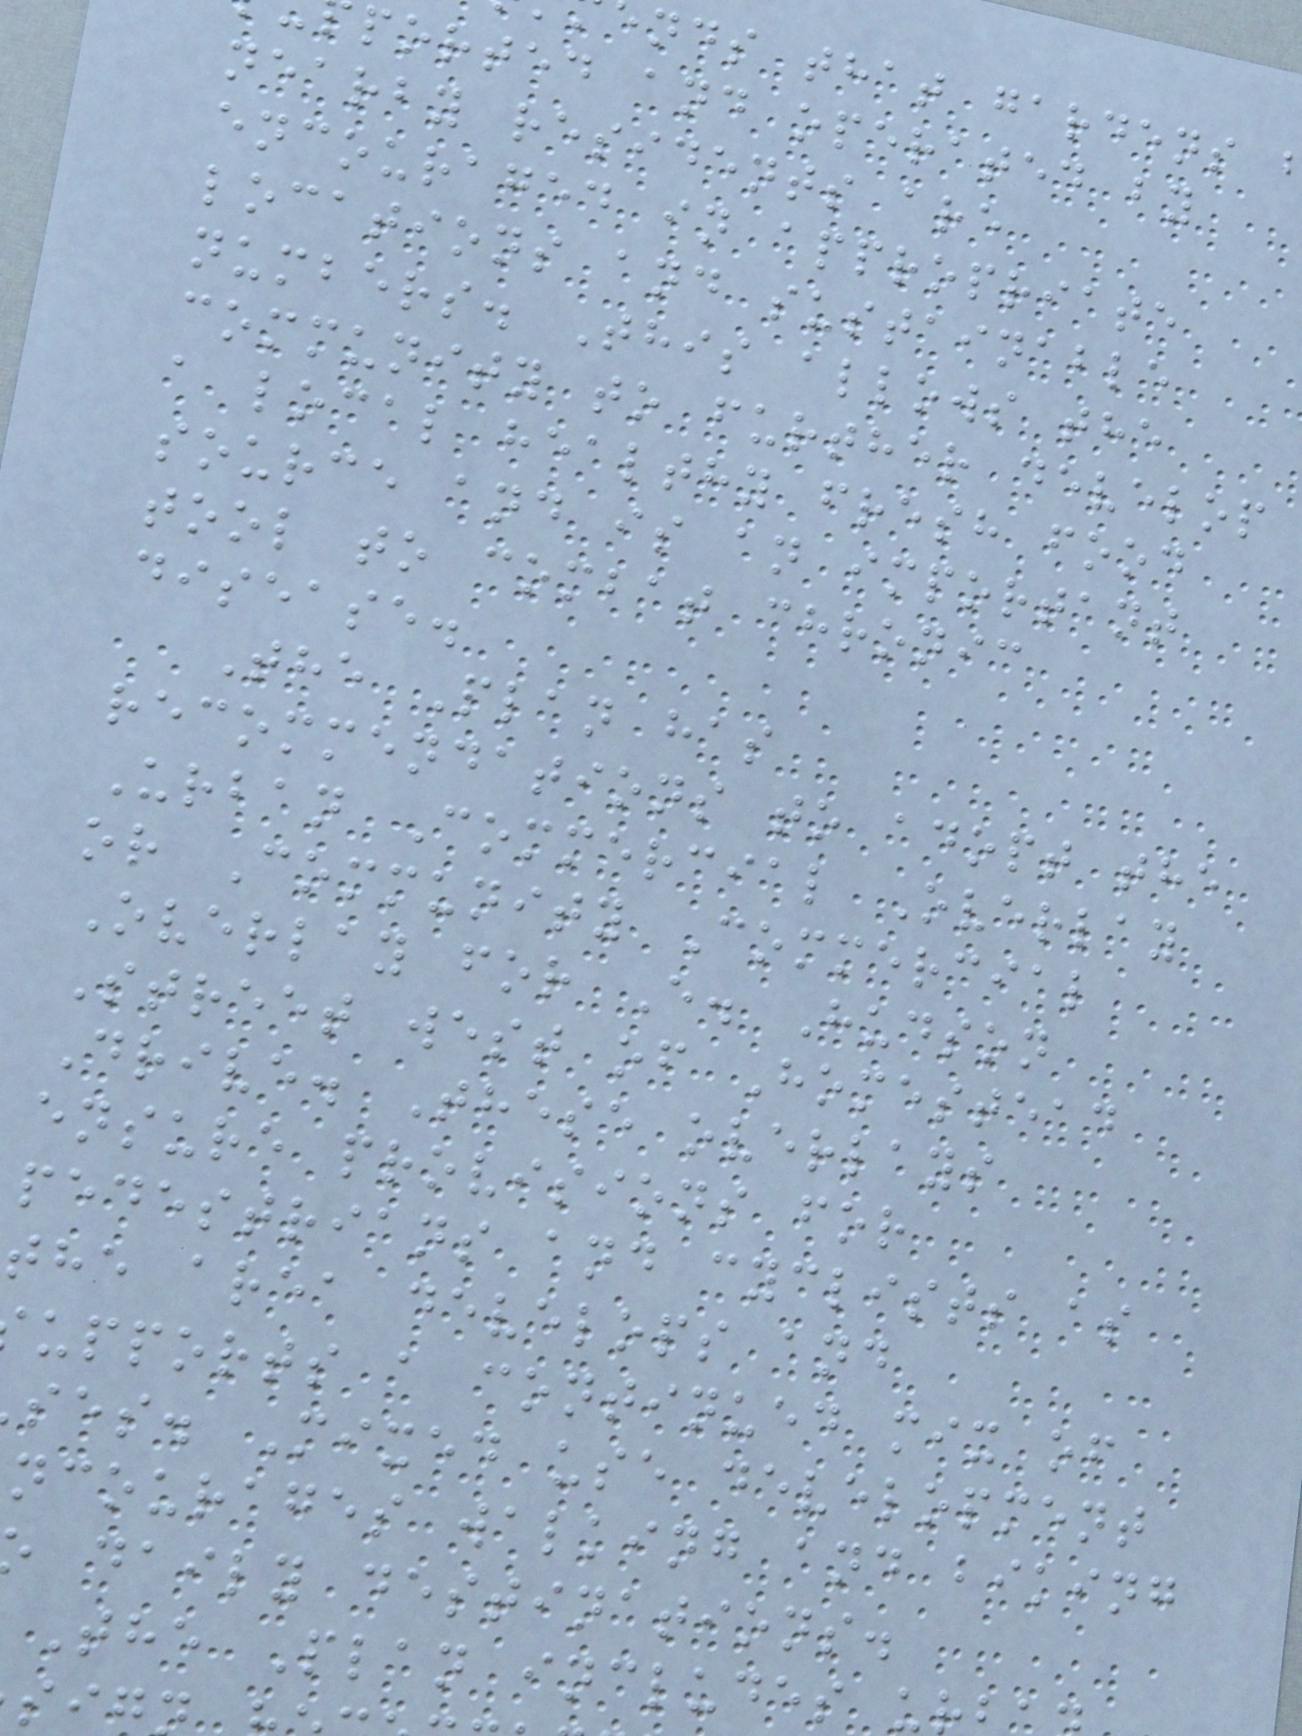nds that gardens
ported and operated by
nearby residents are
encouraged in appropriate
locations and sustainable
numbers. This allows the
community to further develop
a local healthy fresh food
source and is an important
tool to combat chronic
disease.
The Plan has
recommendations to adopt the
Urban Commercial Overlay
or Community Commercial
Overlay for E. Hudson
Street west of Homestead
Drive. These overlays
ensure provisions for
pedestrians and cyclists as
the area develops and
upports a continued mix of
ses. Mixed use development
ncourages walking and biking
daily destinations.
The Plan includes u
